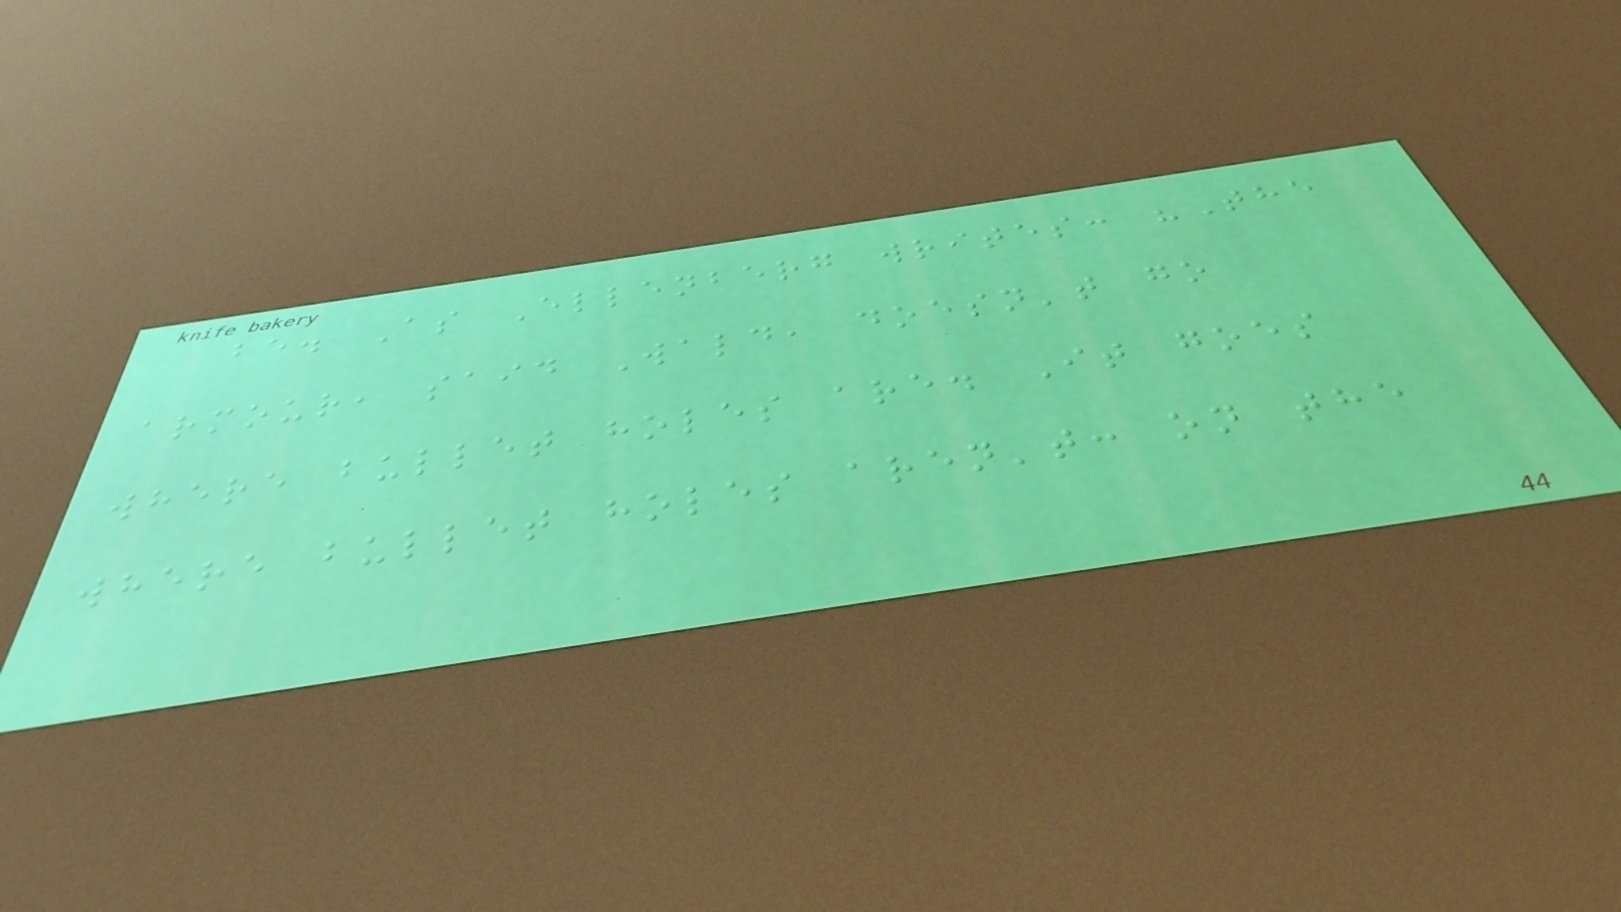be. As Ellenberg writes: "The
armour, said Wald, doesn't go
where bullet holes are. It goes
where bullet holes aren't: on the
